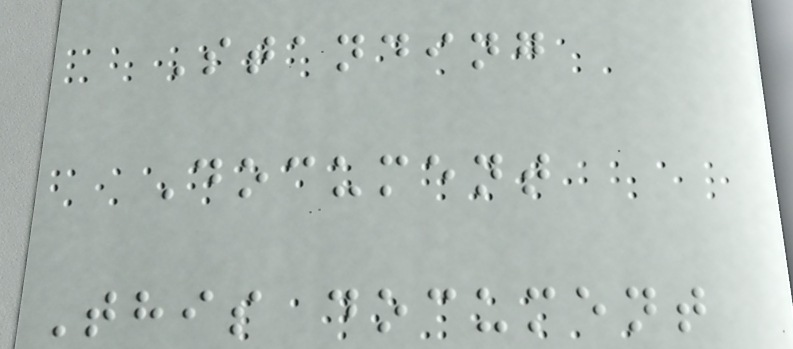Standing
Document
This document
